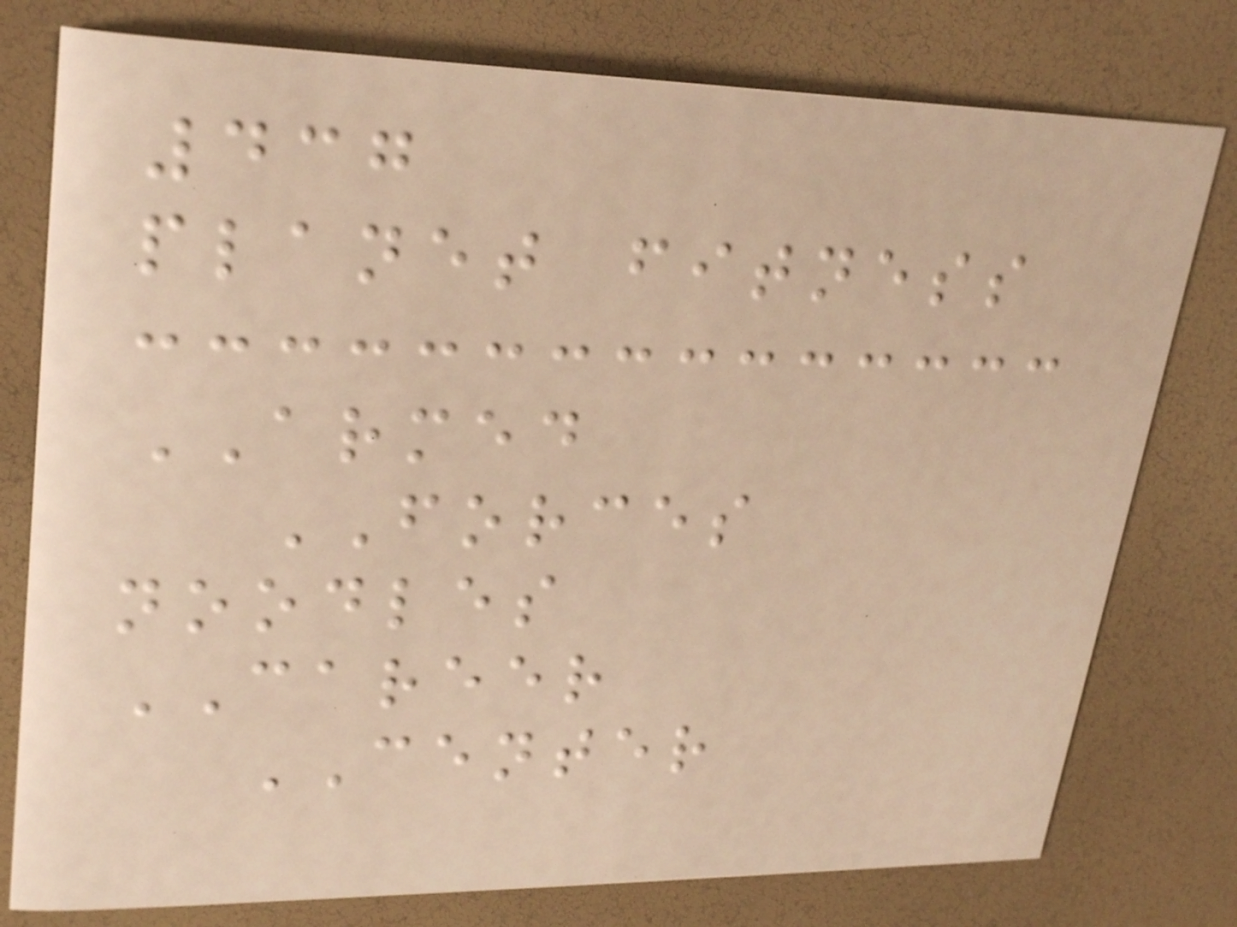437
planet fitness
ARMED
FORCES
noodles
CAREER
CENTER
